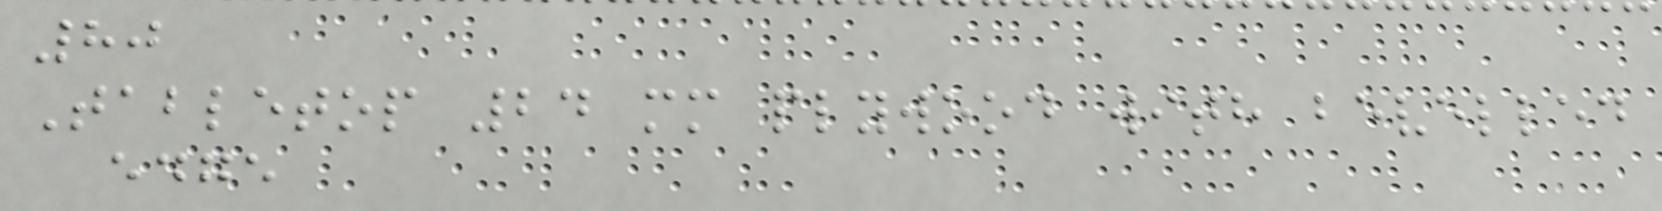80
Tabletop 24 mm plywood with bevelled
edge
